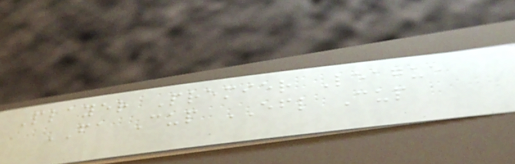Player Premier League
FA Cup EFL Cup
